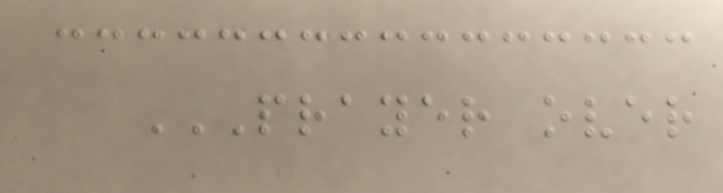PRAYER OVER
